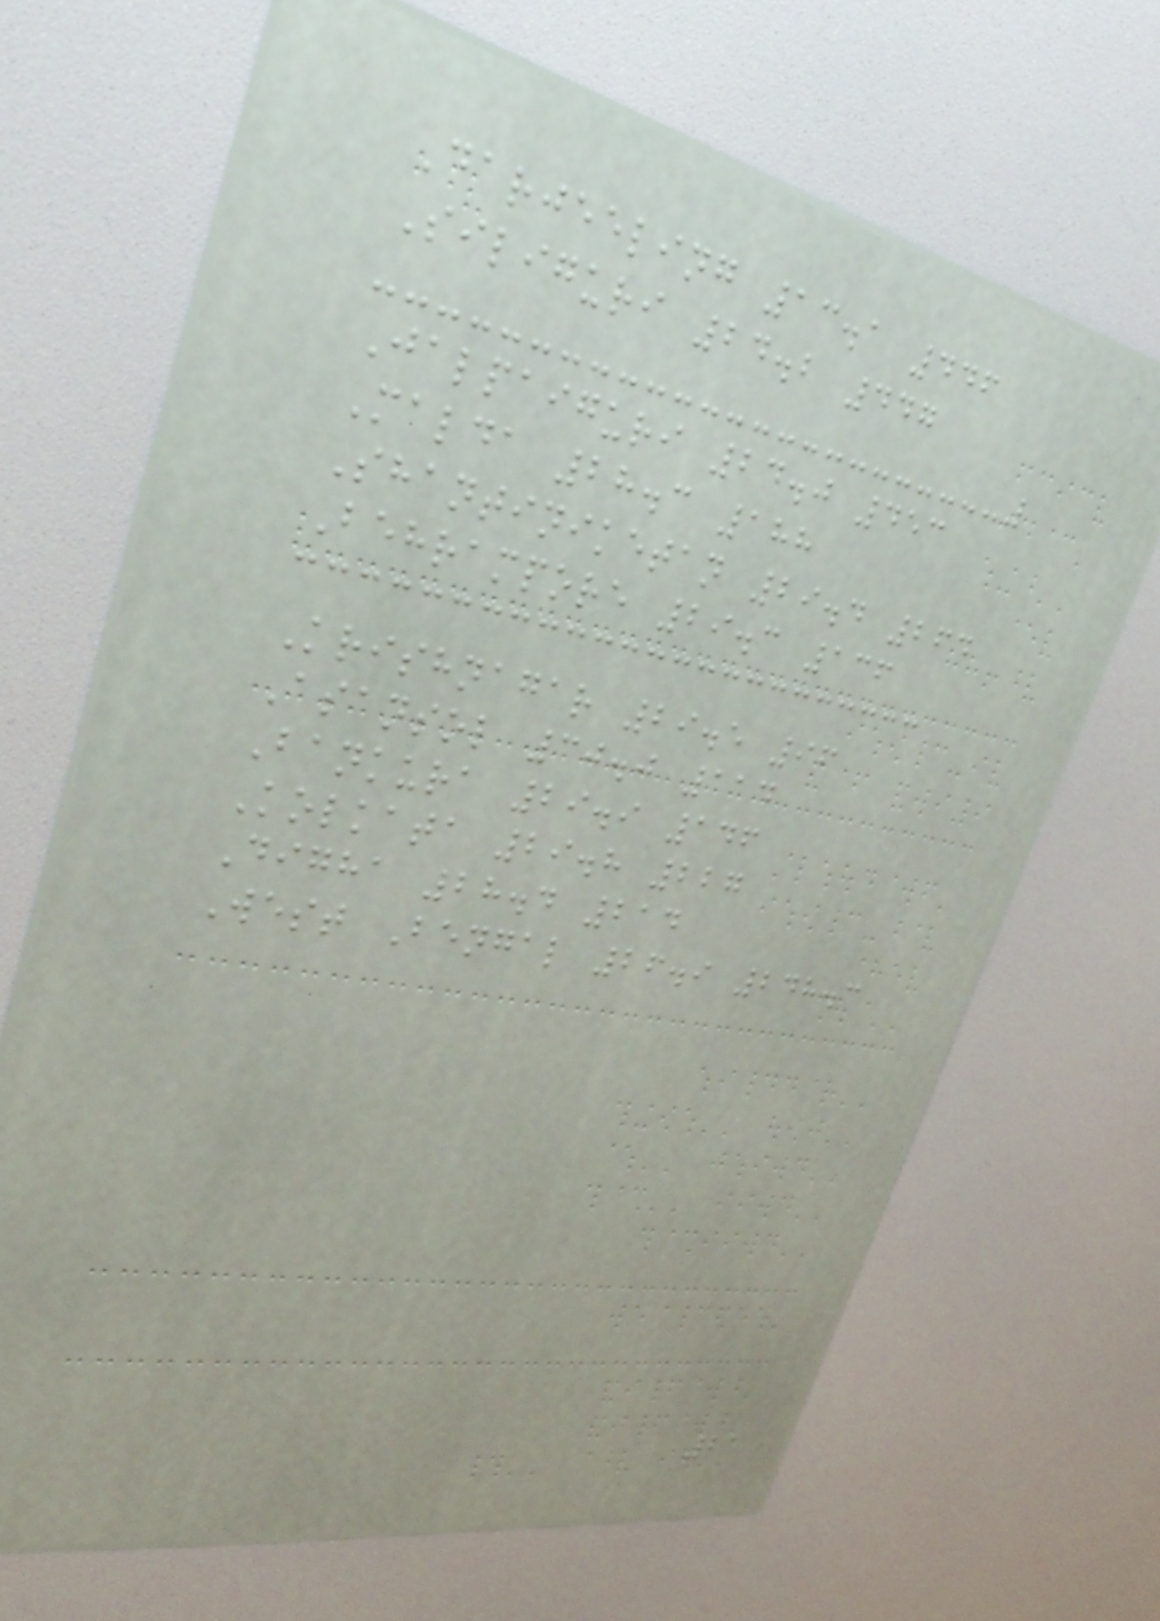Darjeeling 13.1 446
Siliguri 24.2 447
Jalpaiguri 24.0 453
Malda 28.3 188
Shantiniketan 29.4 264
Behrampore 29.3 136
Krishnagar 29.5 96
Asansol 30.0 114
Bankura 29.9 146
Kolkata 29.8 227
Digha 28.4 214
West Bengal 26.9 248.3
21
